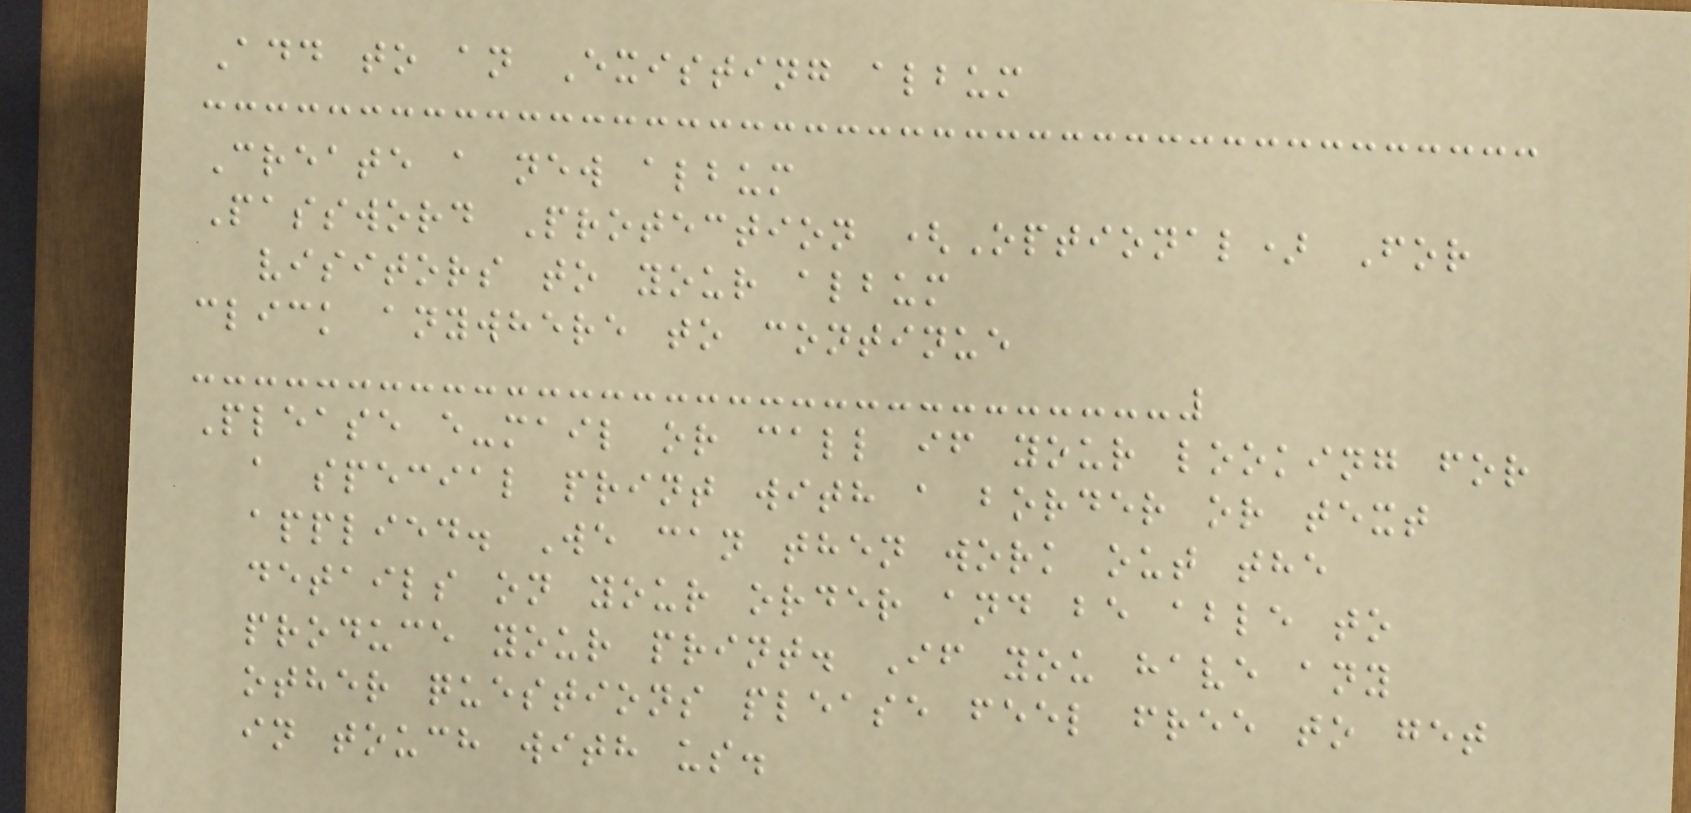Add to an Existing album
Create a new album
Password Protection (Optional) For
visitors to your album
click anywhere to continue
Please e-mail or call if your looking for
a special print with a border or text
applied. We can then work out the
details on your order and be able to
produce your print. If you have any
other questions please feel free to get
in touch with us.
